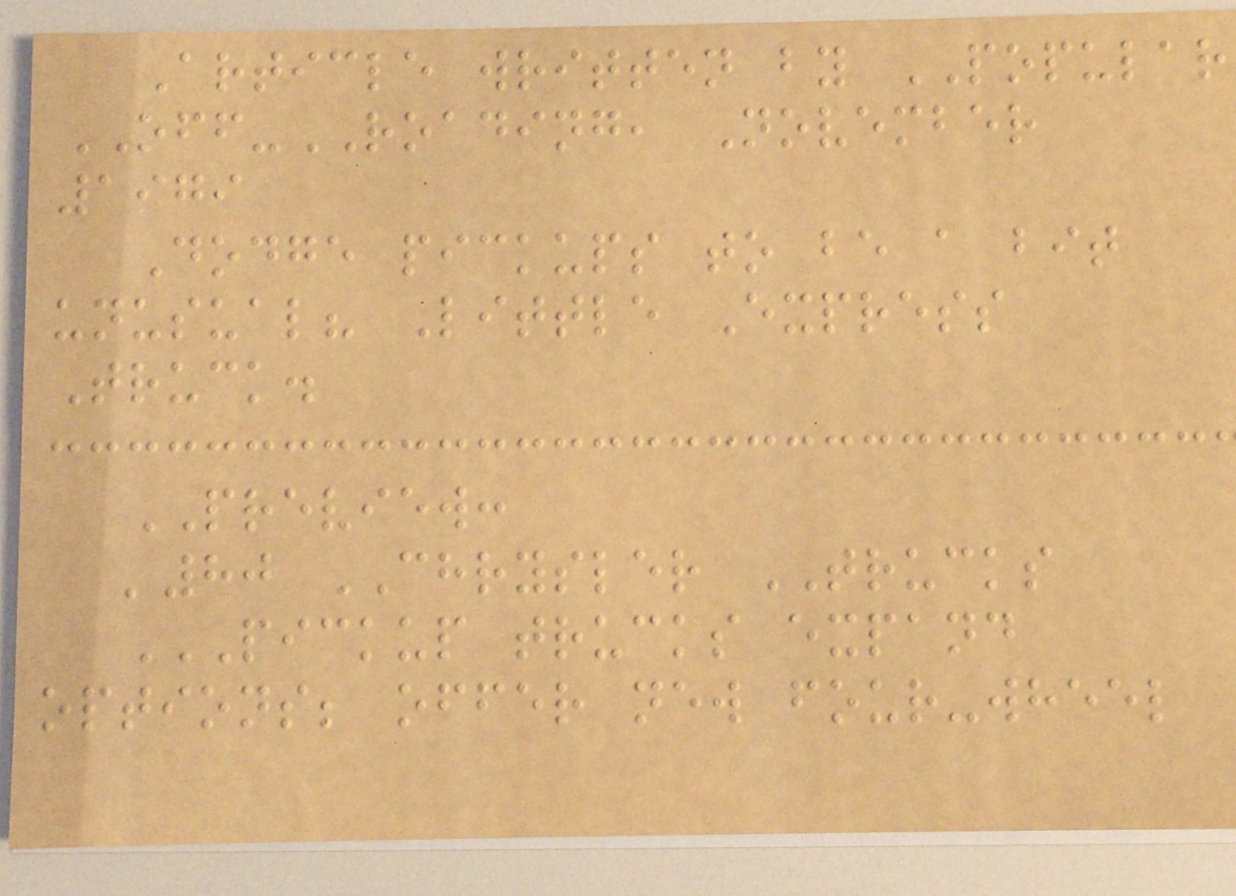Article written by POPULAR
OFF-ROADING, November
1979
Dodge pickups to be a bit
unusual? Little Express
Truck.
PREVIEW:
'80 CHRYSLER TRUCKS
PICKUP TRUCKS EXPAND
OPTIONS; OFFER NEW FOUR-WHEEL
